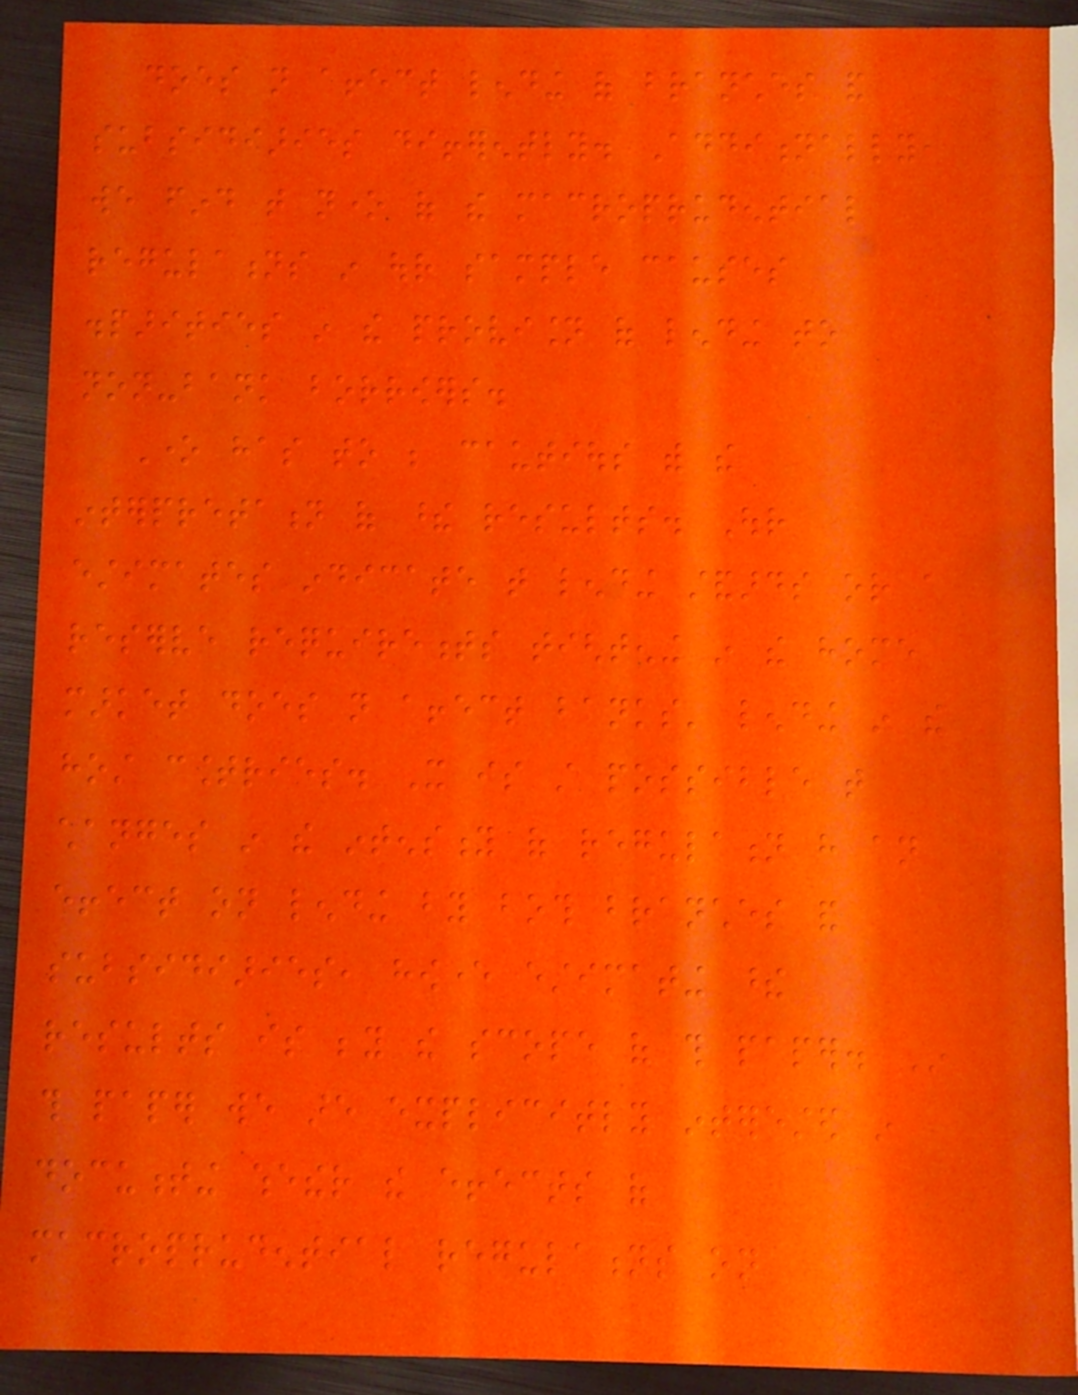does not affect lending of branches and
subsidiaries differently. Additionally,
we find that none of the macroprudential
regulations in our sample causes
disparities in the provision of lending to
non-bank borrowers.
One has to be cautious with the
interpretation of these results. Our
estimates indicate that lending standards or a
reserve requirements tightening in the home
market does not affect banks' lending in the
host countries. It is still possible that
changes in the intensity of regulation have an
effect on lending by both branches and
subsidiaries, however estimating these
results is beyond the scope of this paper. In
this paper we are explicitly interested in
documenting whether the effects of
macroprudential regulations on
